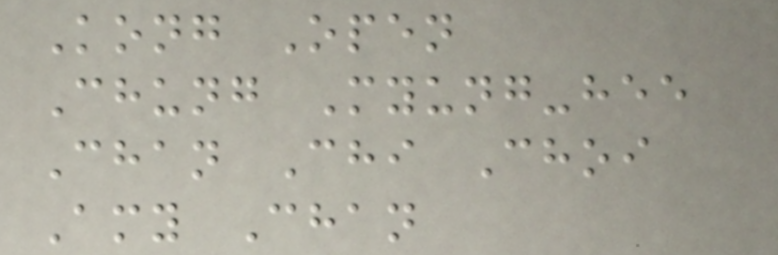Kong Open
Chung Myung-hee
Chan Chi Choi
Amy Chan
